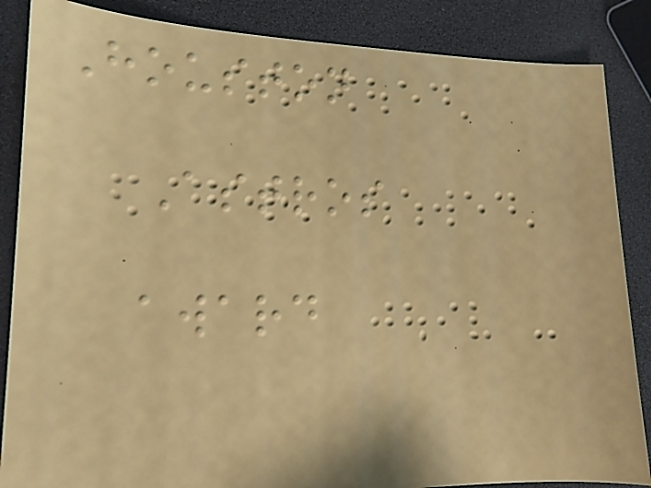Houston
Astros
award
